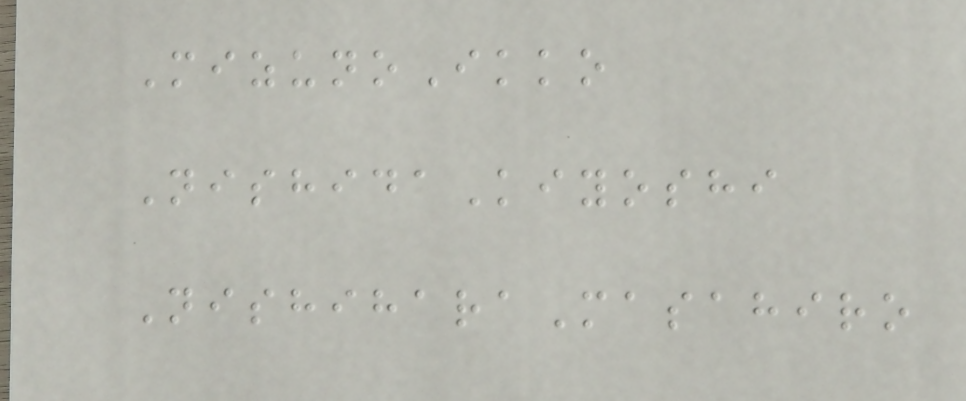MizunoIkko
NishidaKiyoshi
NishiharaMasahiro
